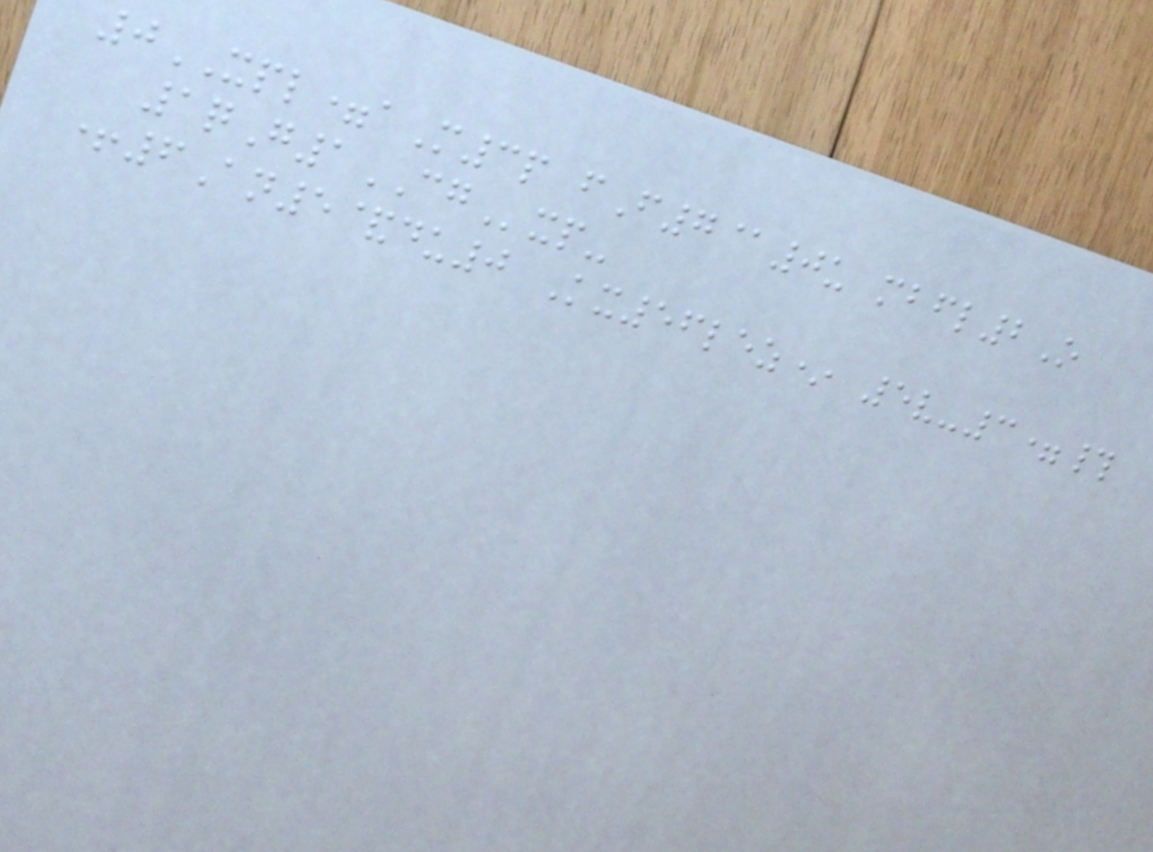0XPL=aM3p fF7@0u mbfl2O
1qG1CGxp-
+6An5&du0 Kx56lez* 5v-3=#
